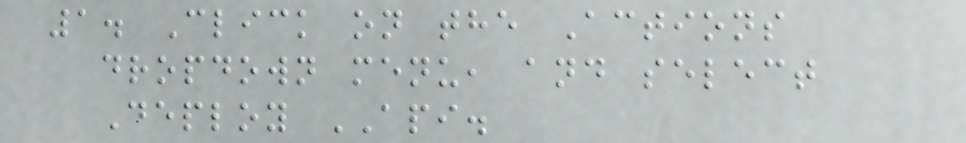1. Click on the Actions
dropdown menu, and select
Deploy API.
